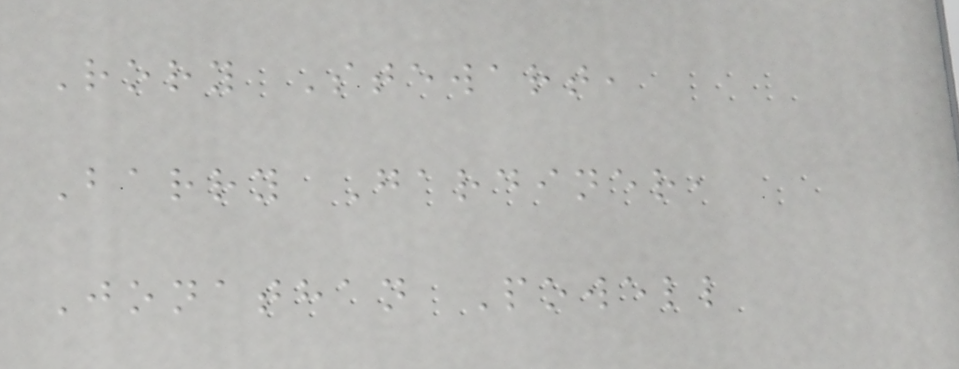Rory Stewart,
Barry Gardiner,
Jonathan Powell
